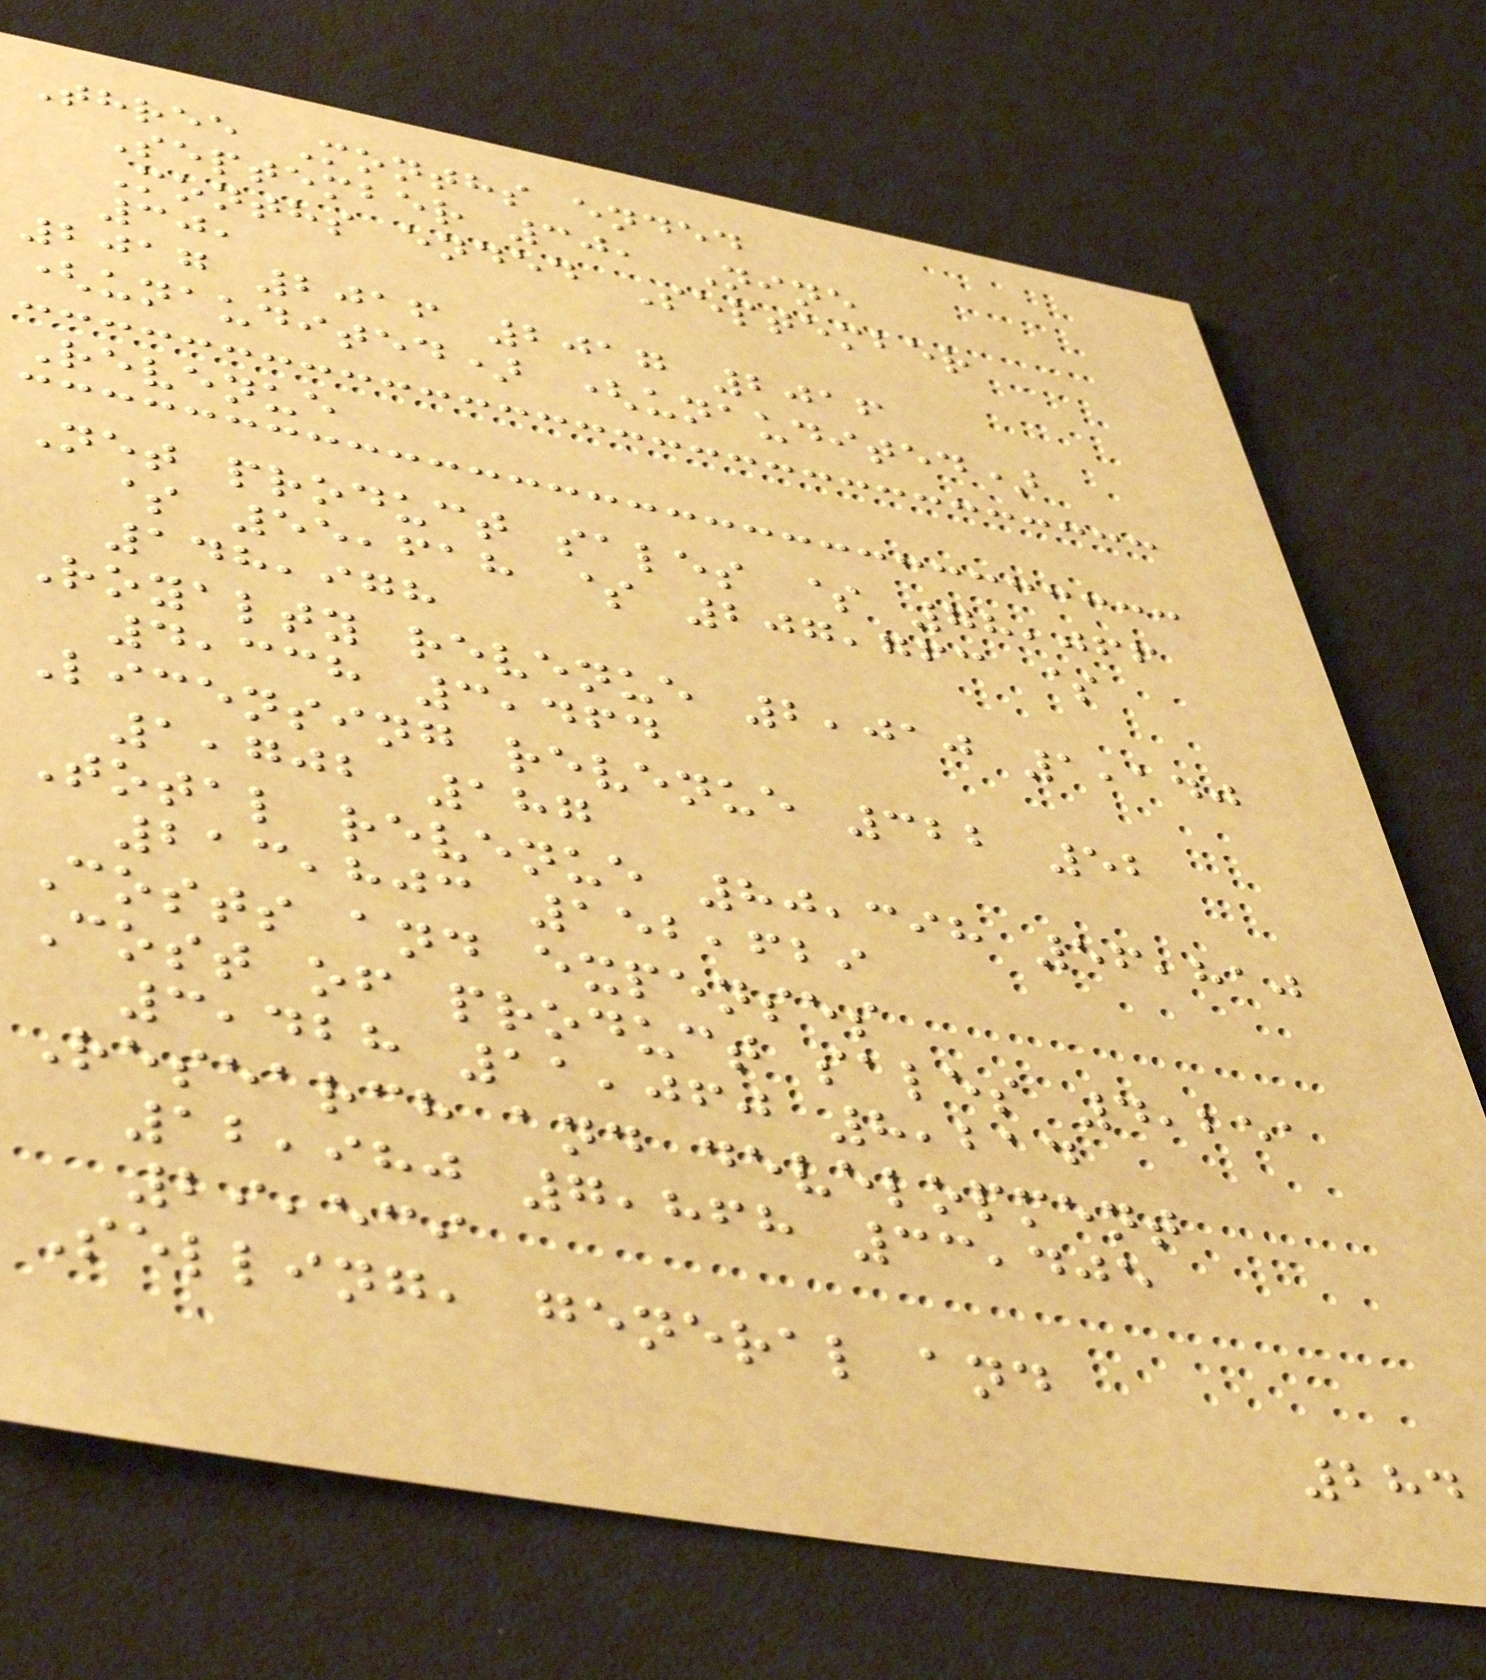Three Months ended
September 30, Nine
Months ended September
30,
2017 2016 2017 2016
(unaudited) (unaudited)
Revenue
Net product sales $ 78,066
$ 55,618 $ 207,763 $
148,978
Royalty revenue 2,010 1,140
4,338 3,464
Licensing revenue 322 52
1,702 187
Total revenue 80,398 56,810
213,803 152,629
Costs and expenses
Cost of product sales 4,251
3,428 11,060 8,214
Research and development
12,980 7,868 33,405
29,539
Selling, general and
284
